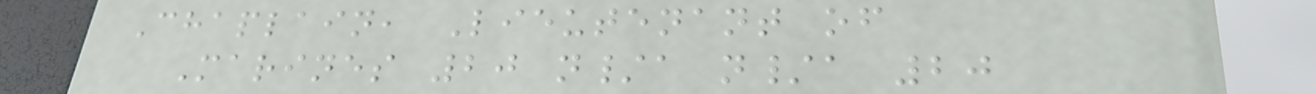Chaplain, Lieutenant of
Marines 20 n/a n/a 20
